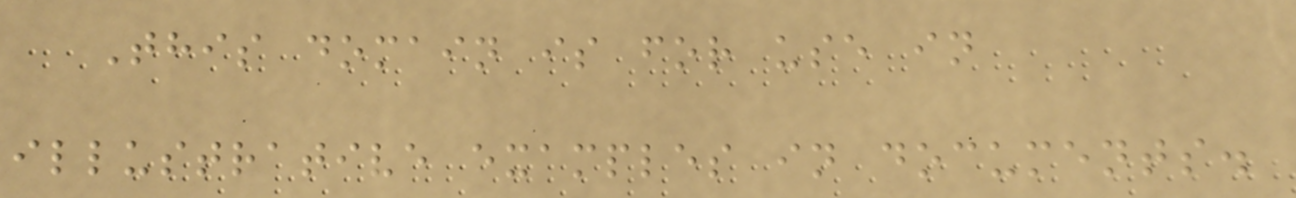This domain is for use in
illustrative examples in documents.
